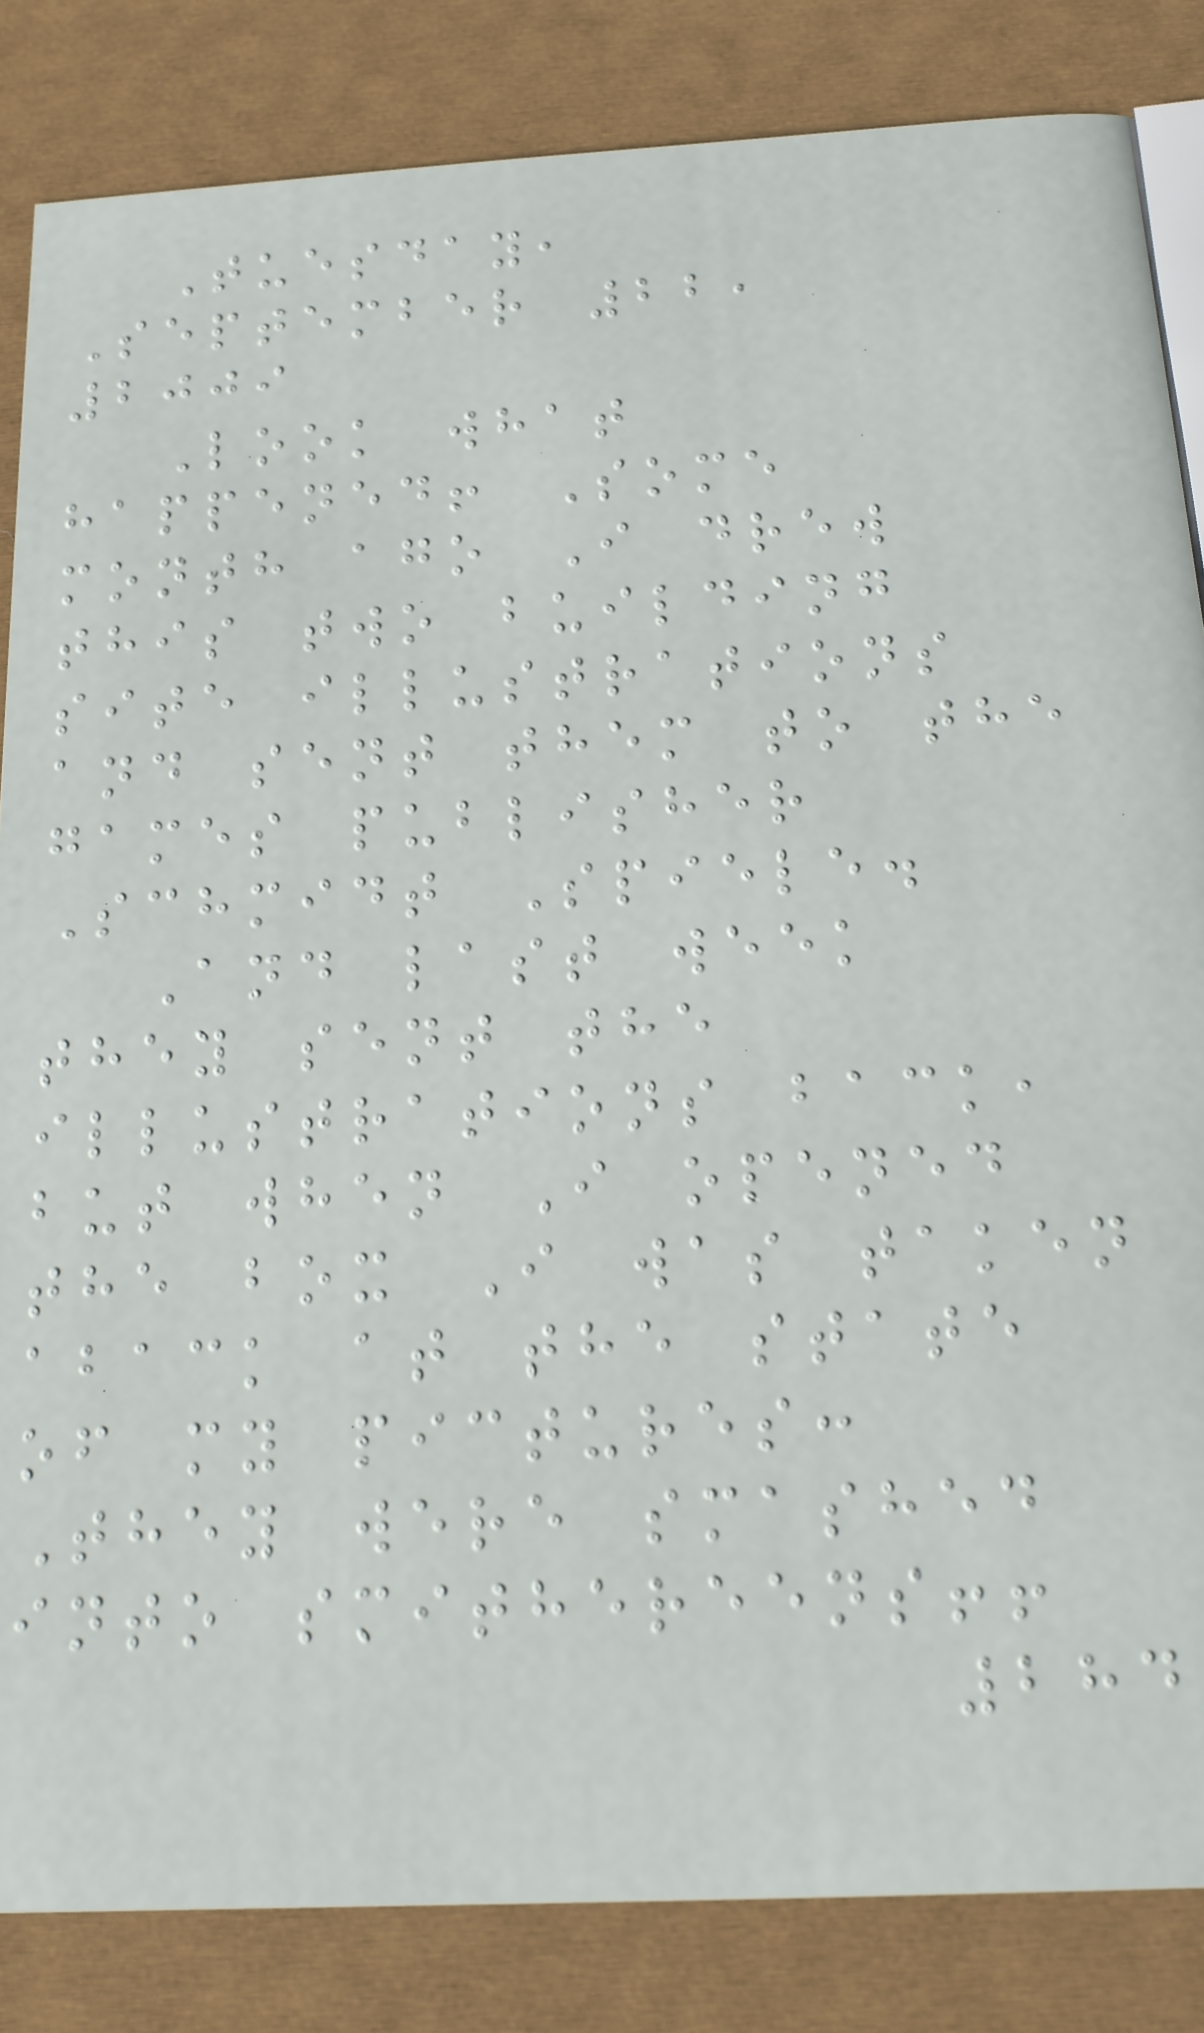Tuesday,
September 22,
2009
Look what
happened! Some
month ago I drew
this two building
site illustrations
and sent them to the
games publisher
Schmidt Spiele.
And last week
they sent the
illustrations back,
but when I opened
the box I was taken
aback at the state
of my pictures:
They were smashed
into smithereens!!
284
